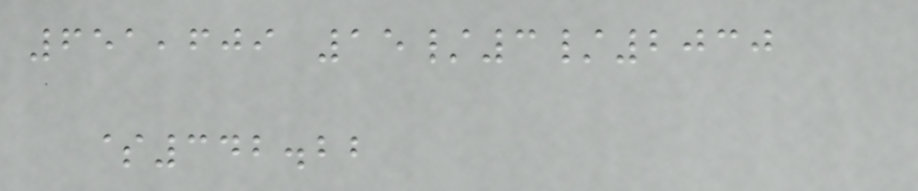651,609 15/3/2030
$342.22
